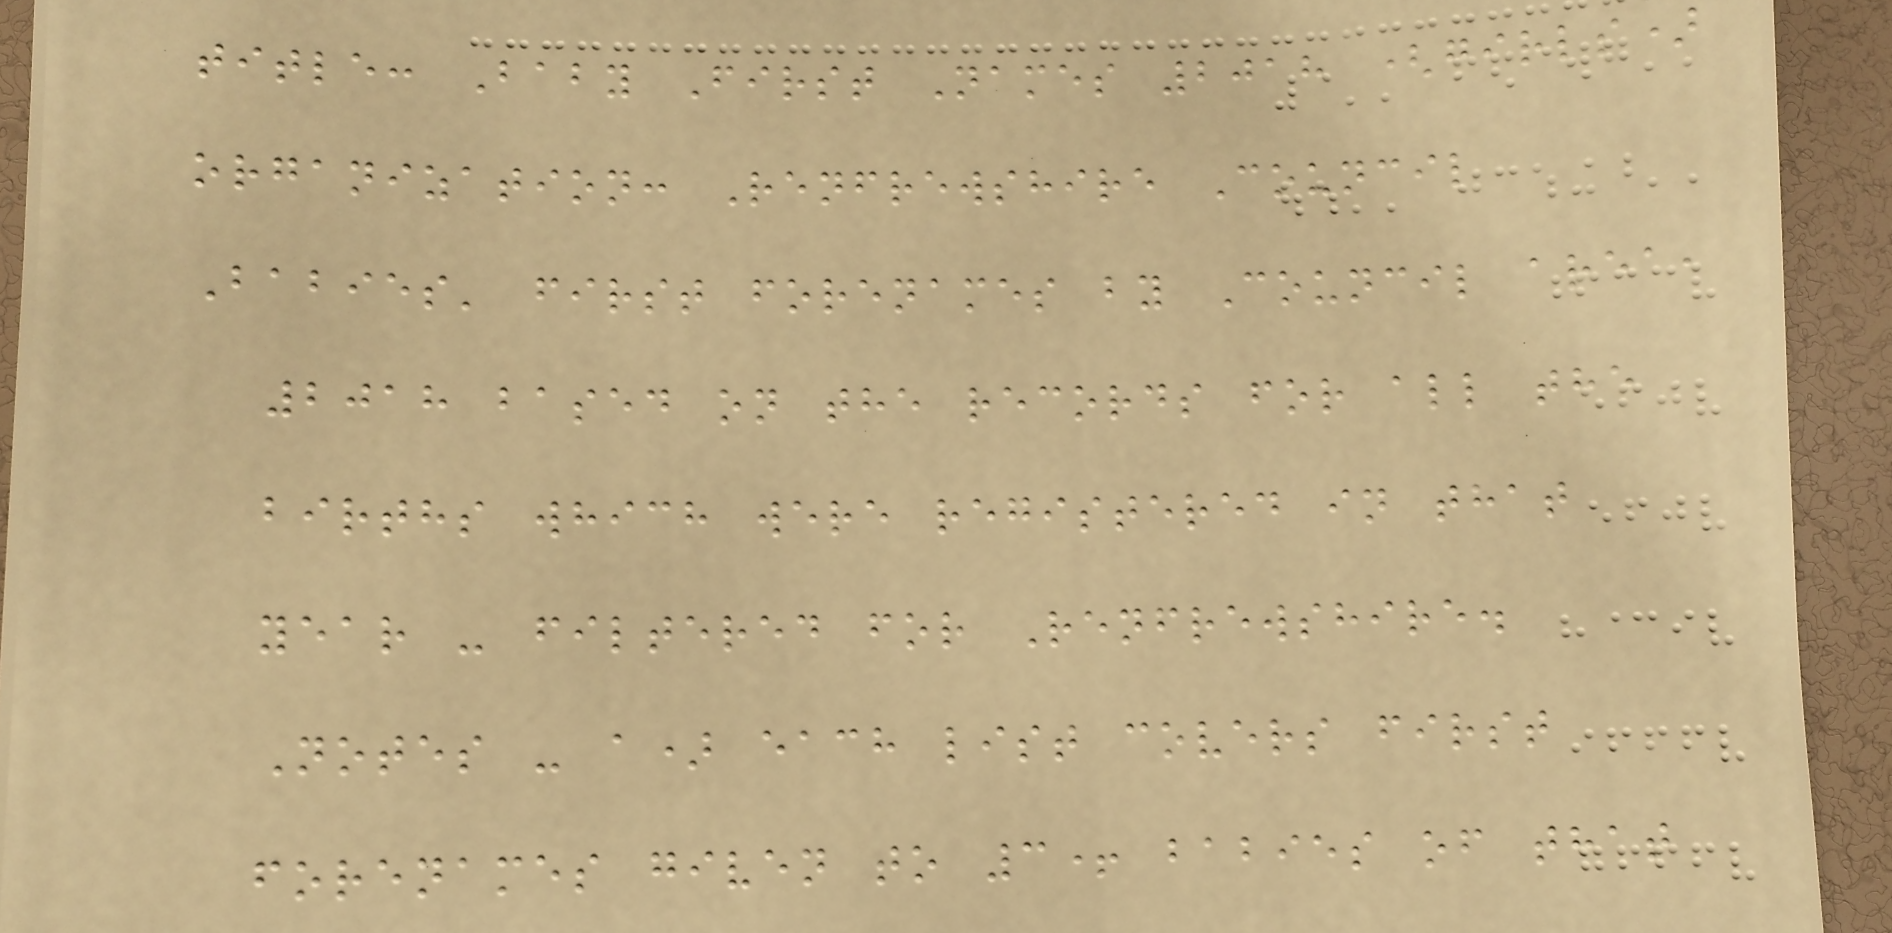title: Baby First Names 2018 (girls)
organization: Renfrewshire Council
Babies' first forenames by Council area,
2018 based on the records for all the
births which were registered in that
year - filtered for Renfrewshire.
Notes - a) each list covers first
forenames given to 3+ babies of that
